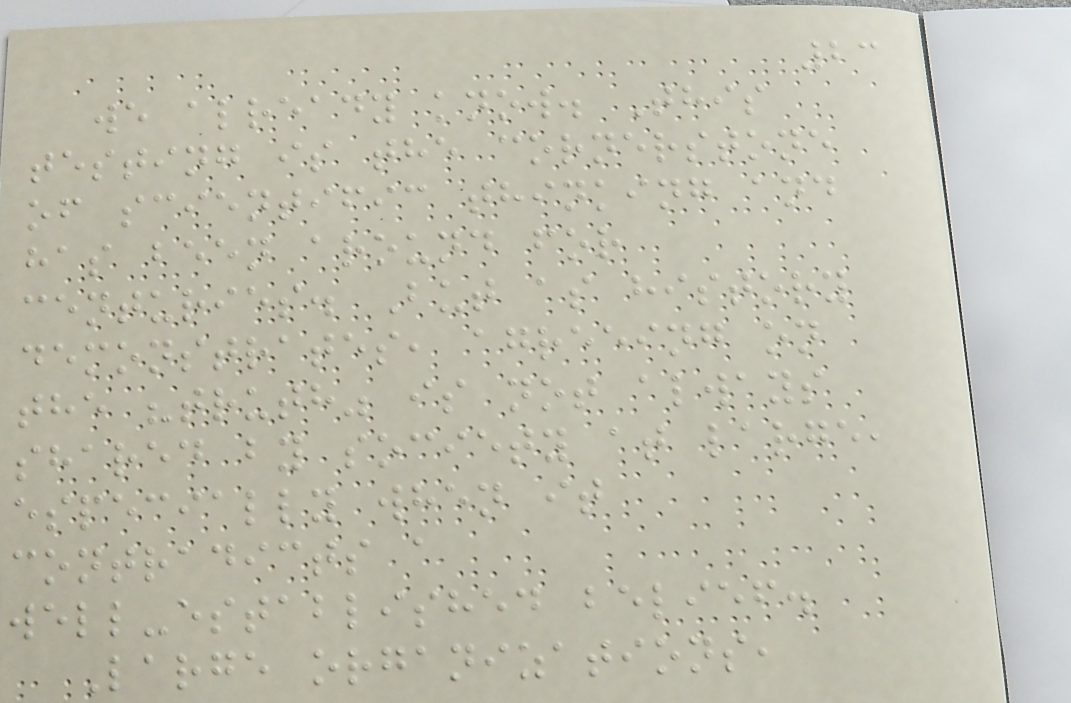23
we already know. This
testing is the cornerstone
of scientific thinking and
has been around for
centuries. But as history
demonstrates, agreeing on
the "truth" is not always
shared by society at large,
especially when it
contradicts a
well-established belief.
Large organizations,
